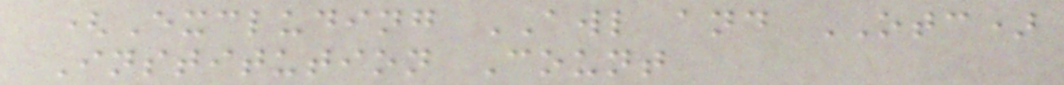(Excluding AWL and OTC)
Institution Count
